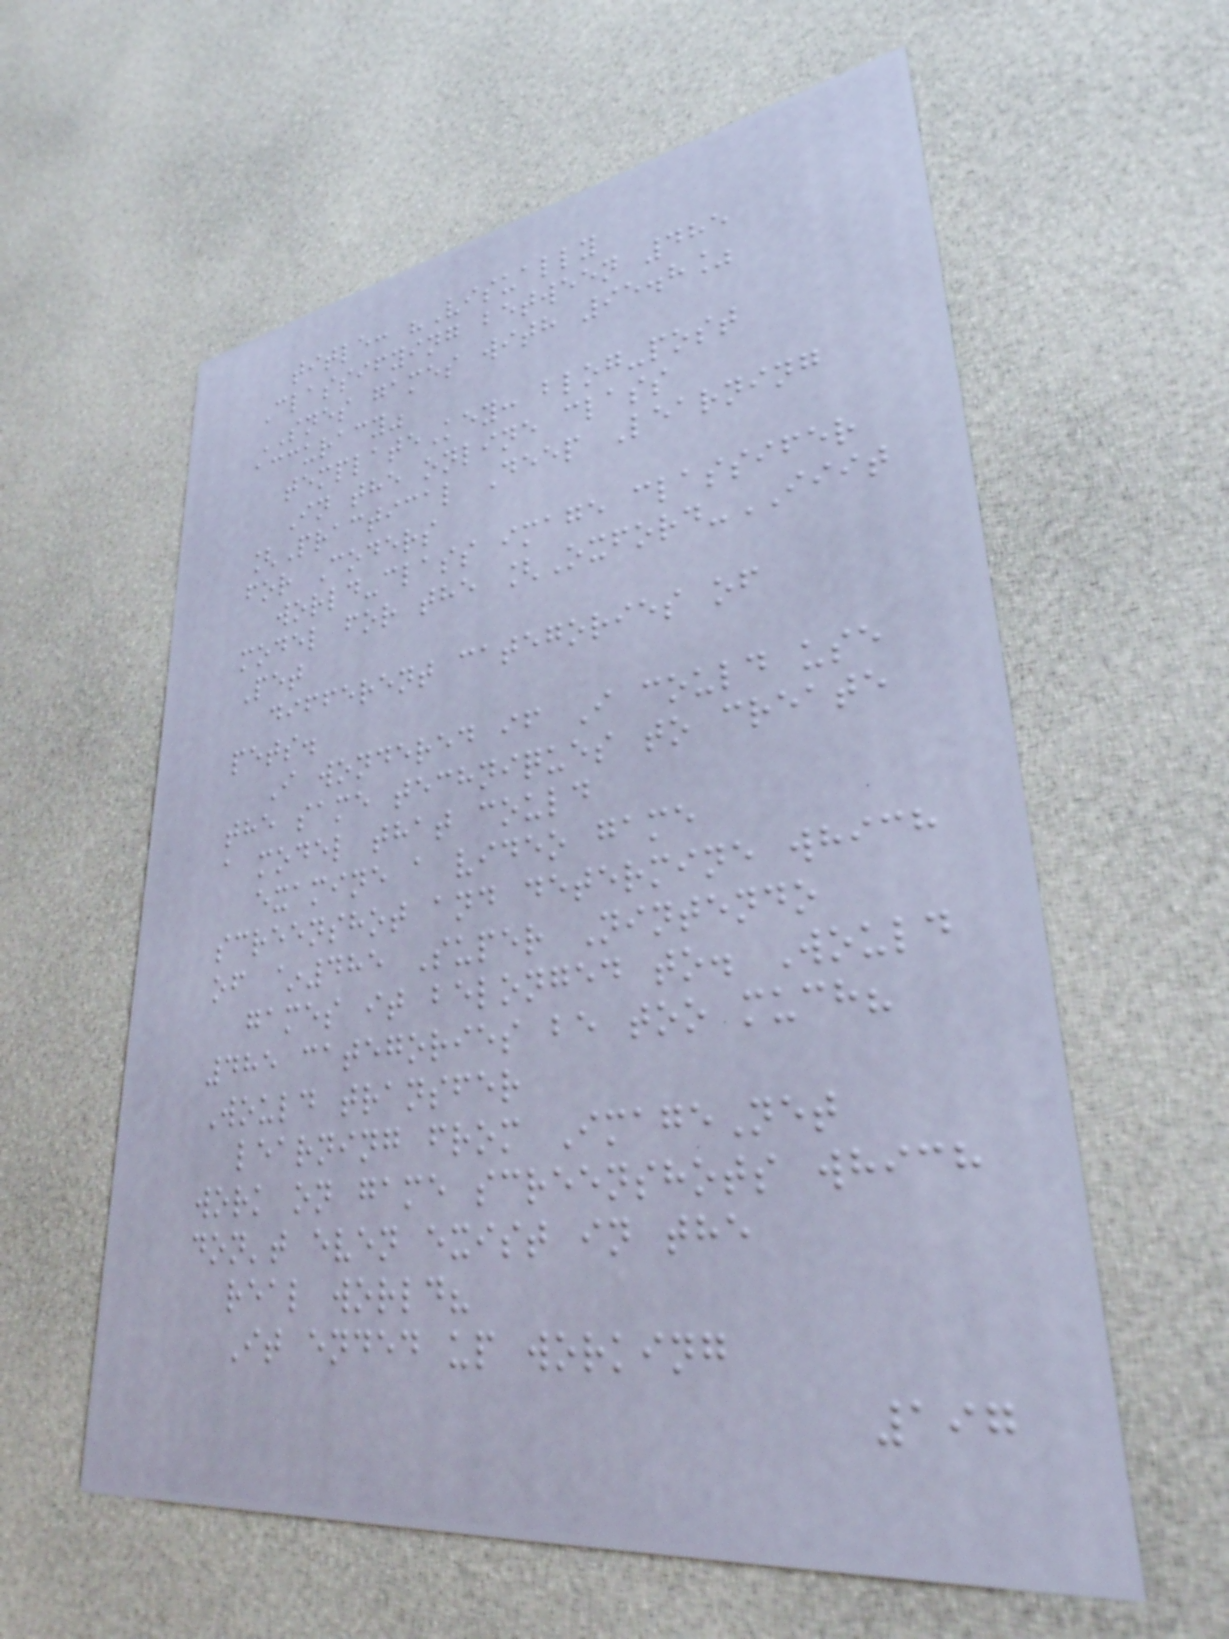title: "Visually
Classifying between 485
SNES games with 95.8%
accuracy"
templateKey: blog-post
In the online class
[Practical Deep Learning
for Coders
world-class image classifer
model for the [Oxford-IIIT
Pet
different categories of
pets.
I wondered if I could use
the same techniques to create
a model that could
examine a video game
screenshot and determine which
of ~485 Super Nintendo
games it belonged to. Would
485 categories be too much?
Would transfer
learning from ImageNet
work on game screenshots which
don't even exist in the
real world?
It ended up working
197
